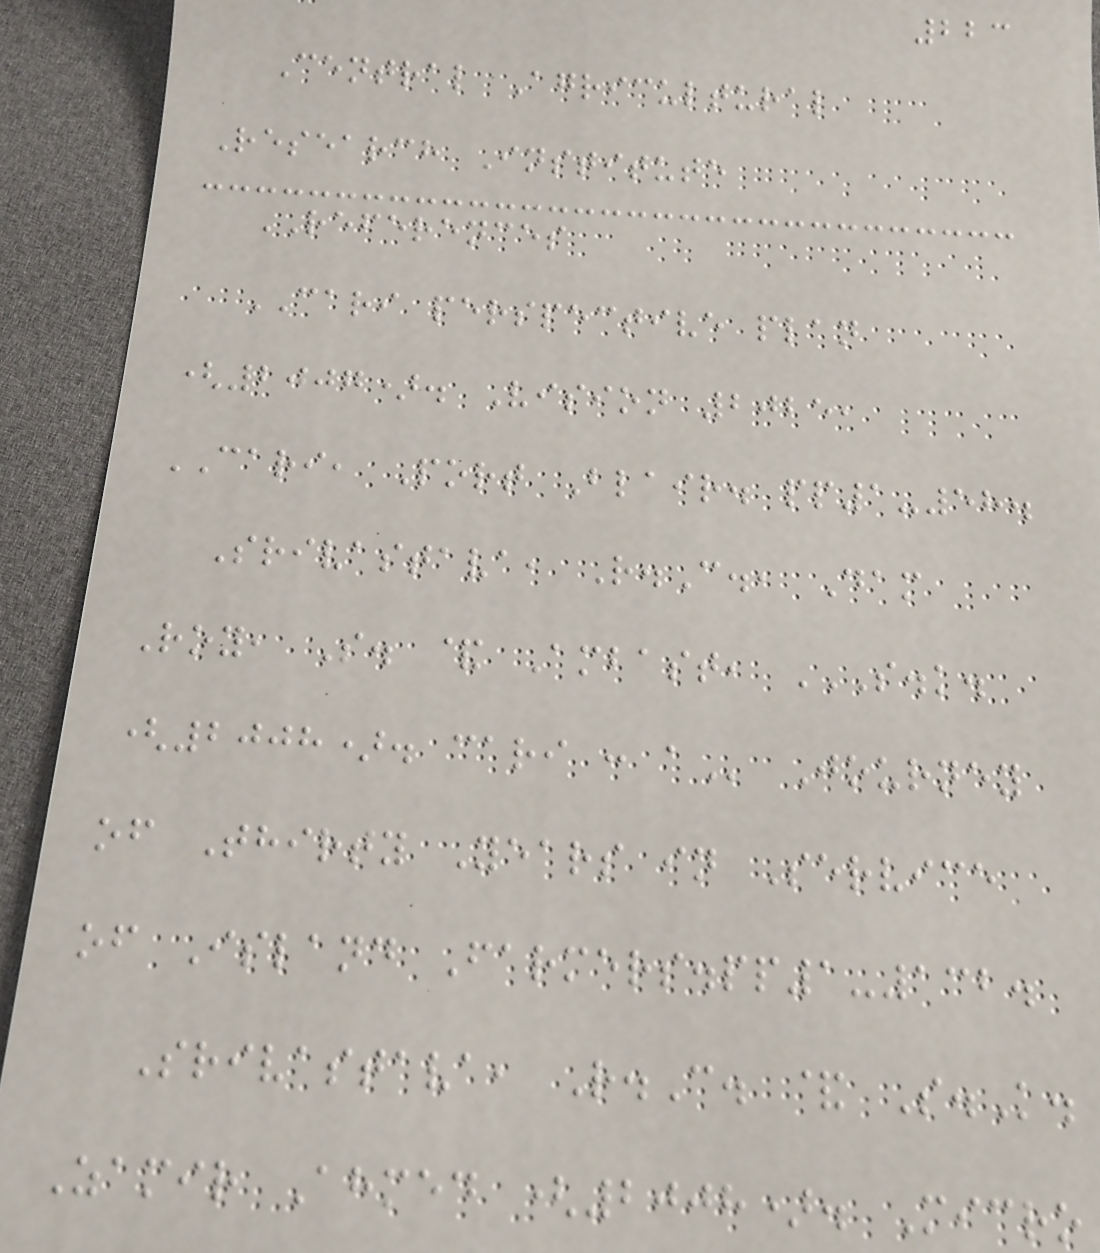223
Central Agricultural
Research Institute
REFERENCES
CARI perspective plan
(2007). Vision 2025,
CARI, Port Blair. pp1-58.
Srivastava, R.C., Dam
Roy, S. & Ambast, S.K.
(2008). CARI : A Journey
of Thirty Years in Service
of Island Farmers.pp1-132.
Srivastava, R.C. & S.K.
Zamir Ahmed (2008). Micro
